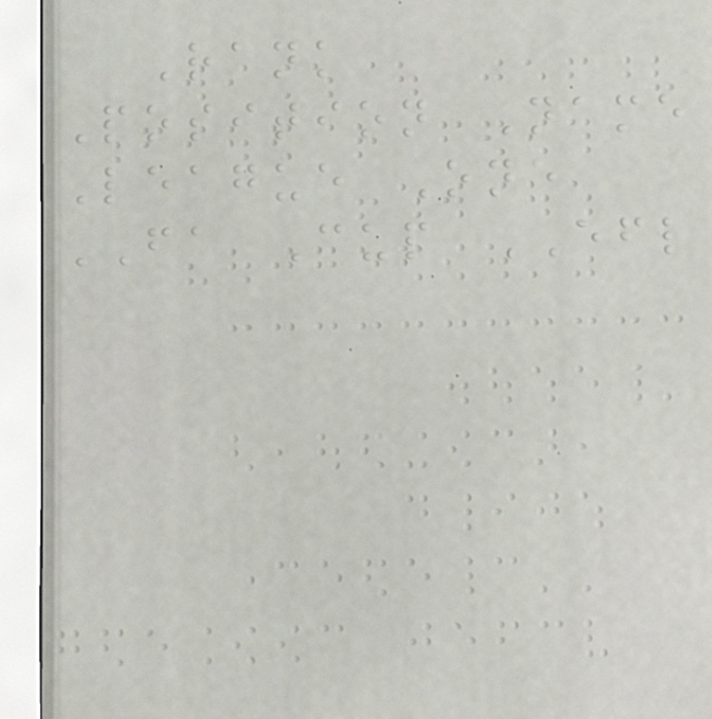Rank
Position Name
League One
FA Cup EFL
